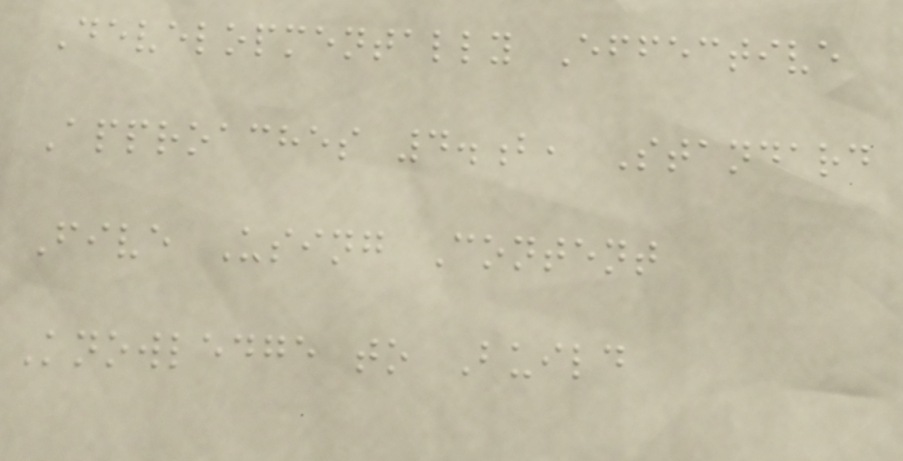Developmentally Effective
Approaches 4.b, Standard
Five Using Content
Knowledge to Build
